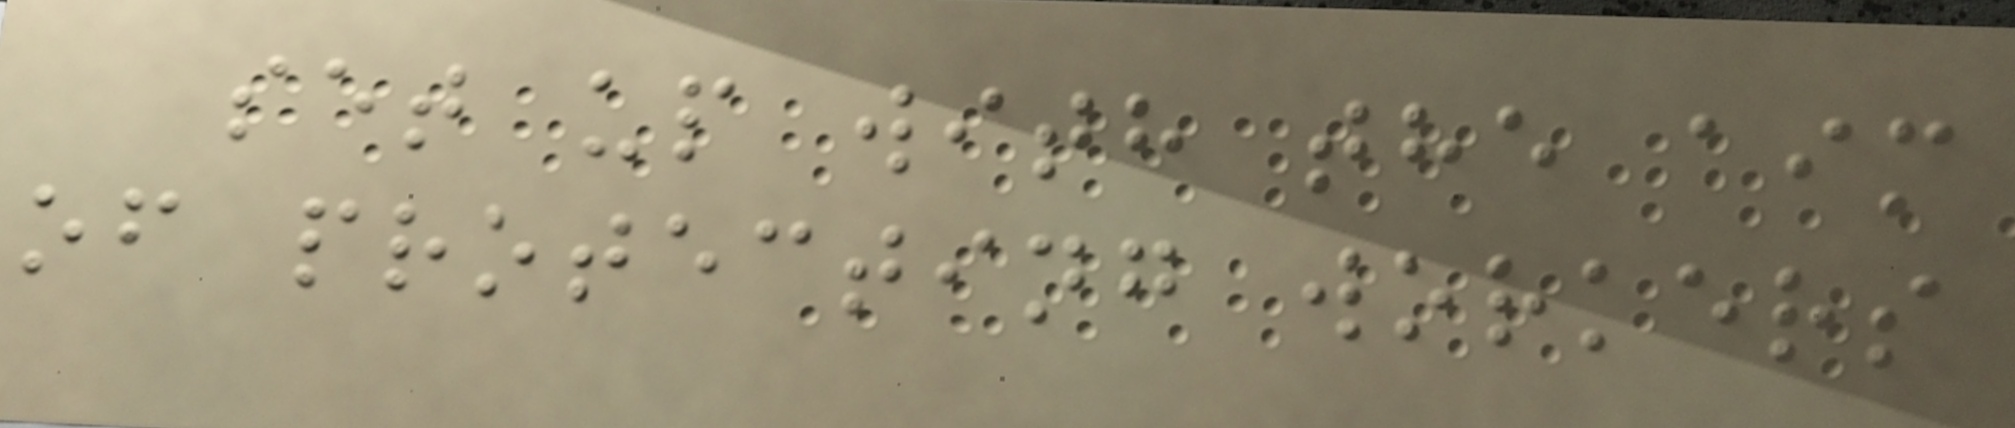set up with the aim
of protecting workers
